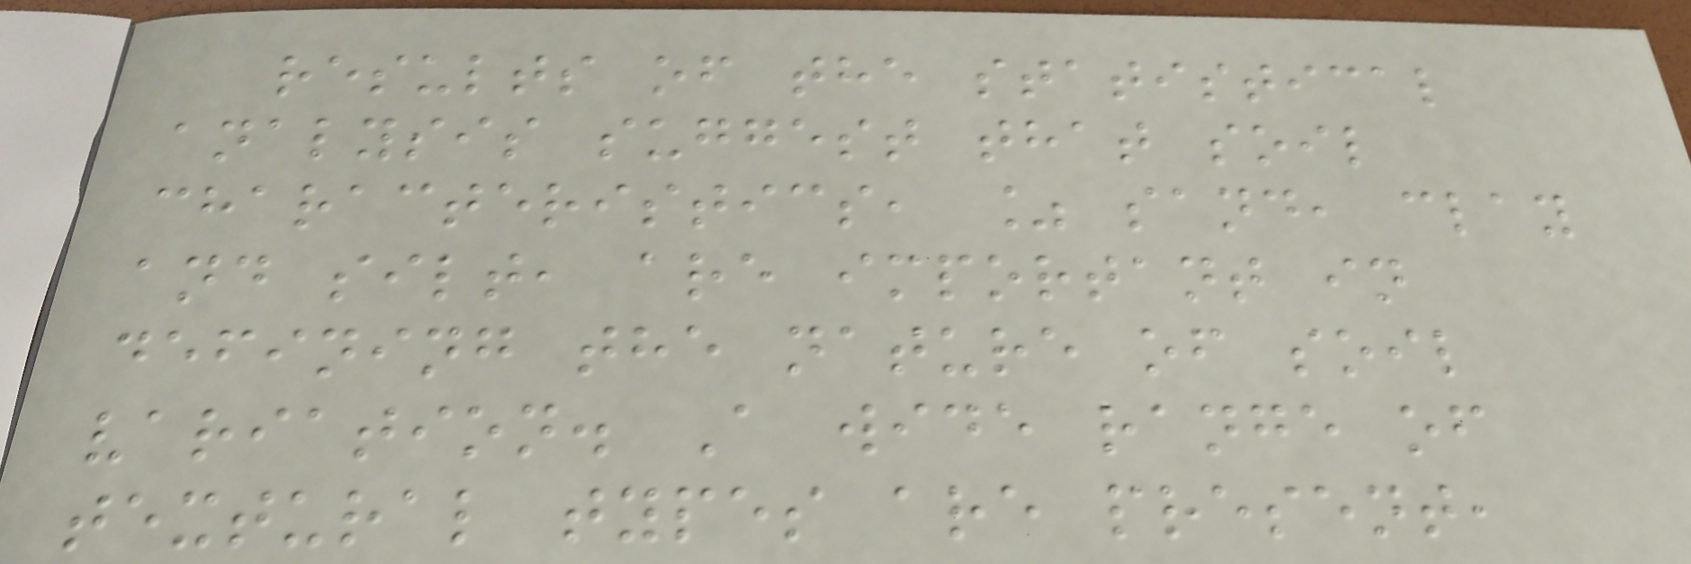results of the statistical
analysis suggest that soil
characteristics, % sand, clay
and silt, are important in
defining the nature of soil
variation. A wide range of
textural types are present,
